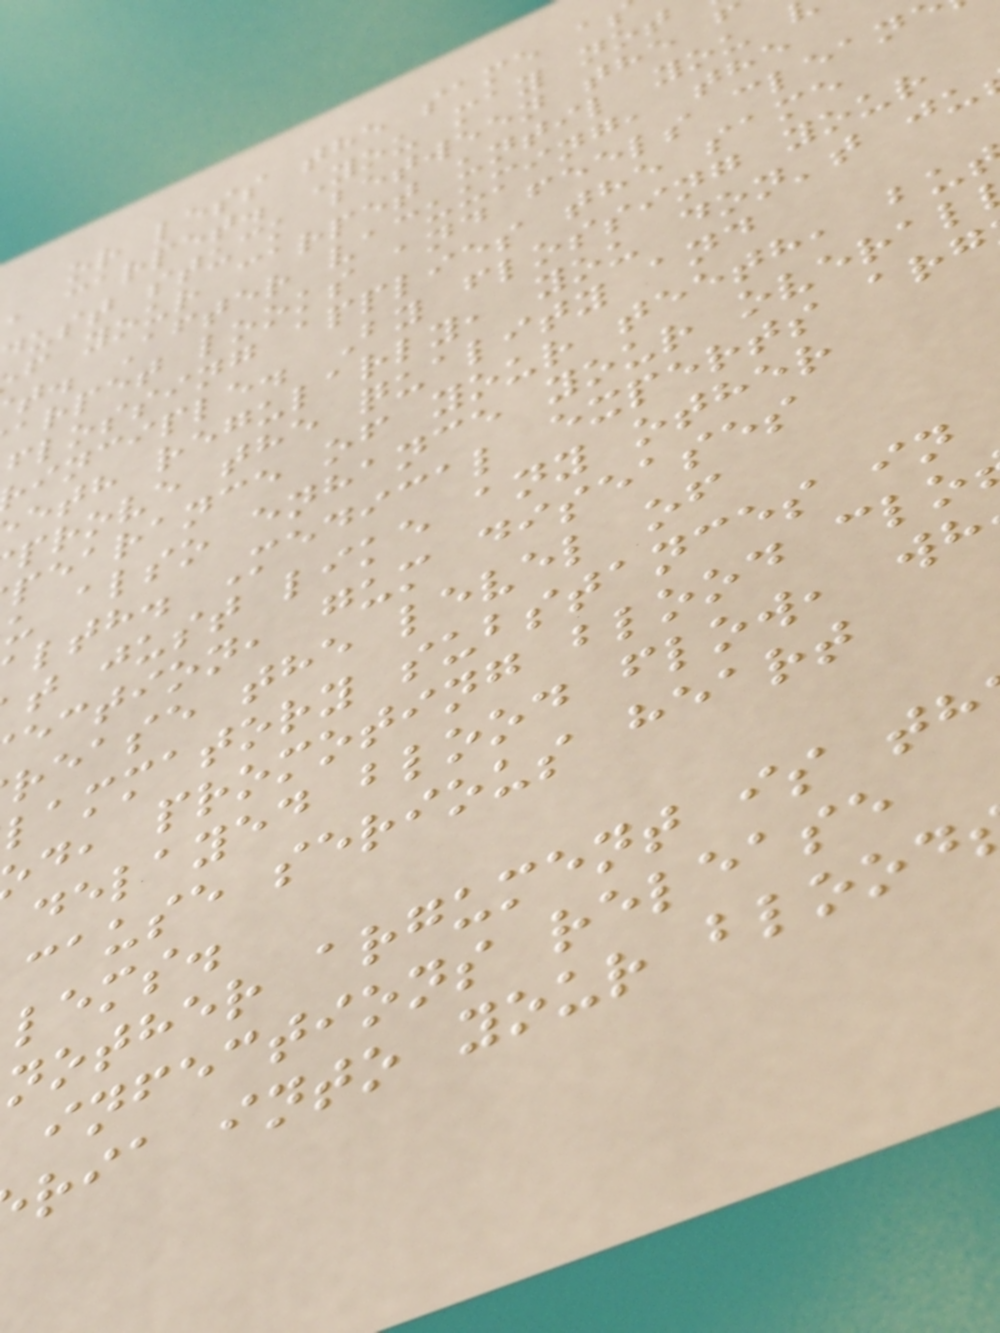or less the same a
a carpet. You may not
ust stuck between the
f your carpet until you
t. After vacuuming, the
arpet looks and feels clean
flossing applies the same
inciple. By flossing your
eth regularly, you don't ju
prove the quality and
pearance of your teeth, bu
u also enhance your overal
lth. Medical experts arg
t just like any other
ection, gum diseases
rease the level of
lammatory substances in
d, promoting blood clo
delayed blood flow, wh
cause serious heart
lems.
nother argument is th
infections release
ria into your blood
